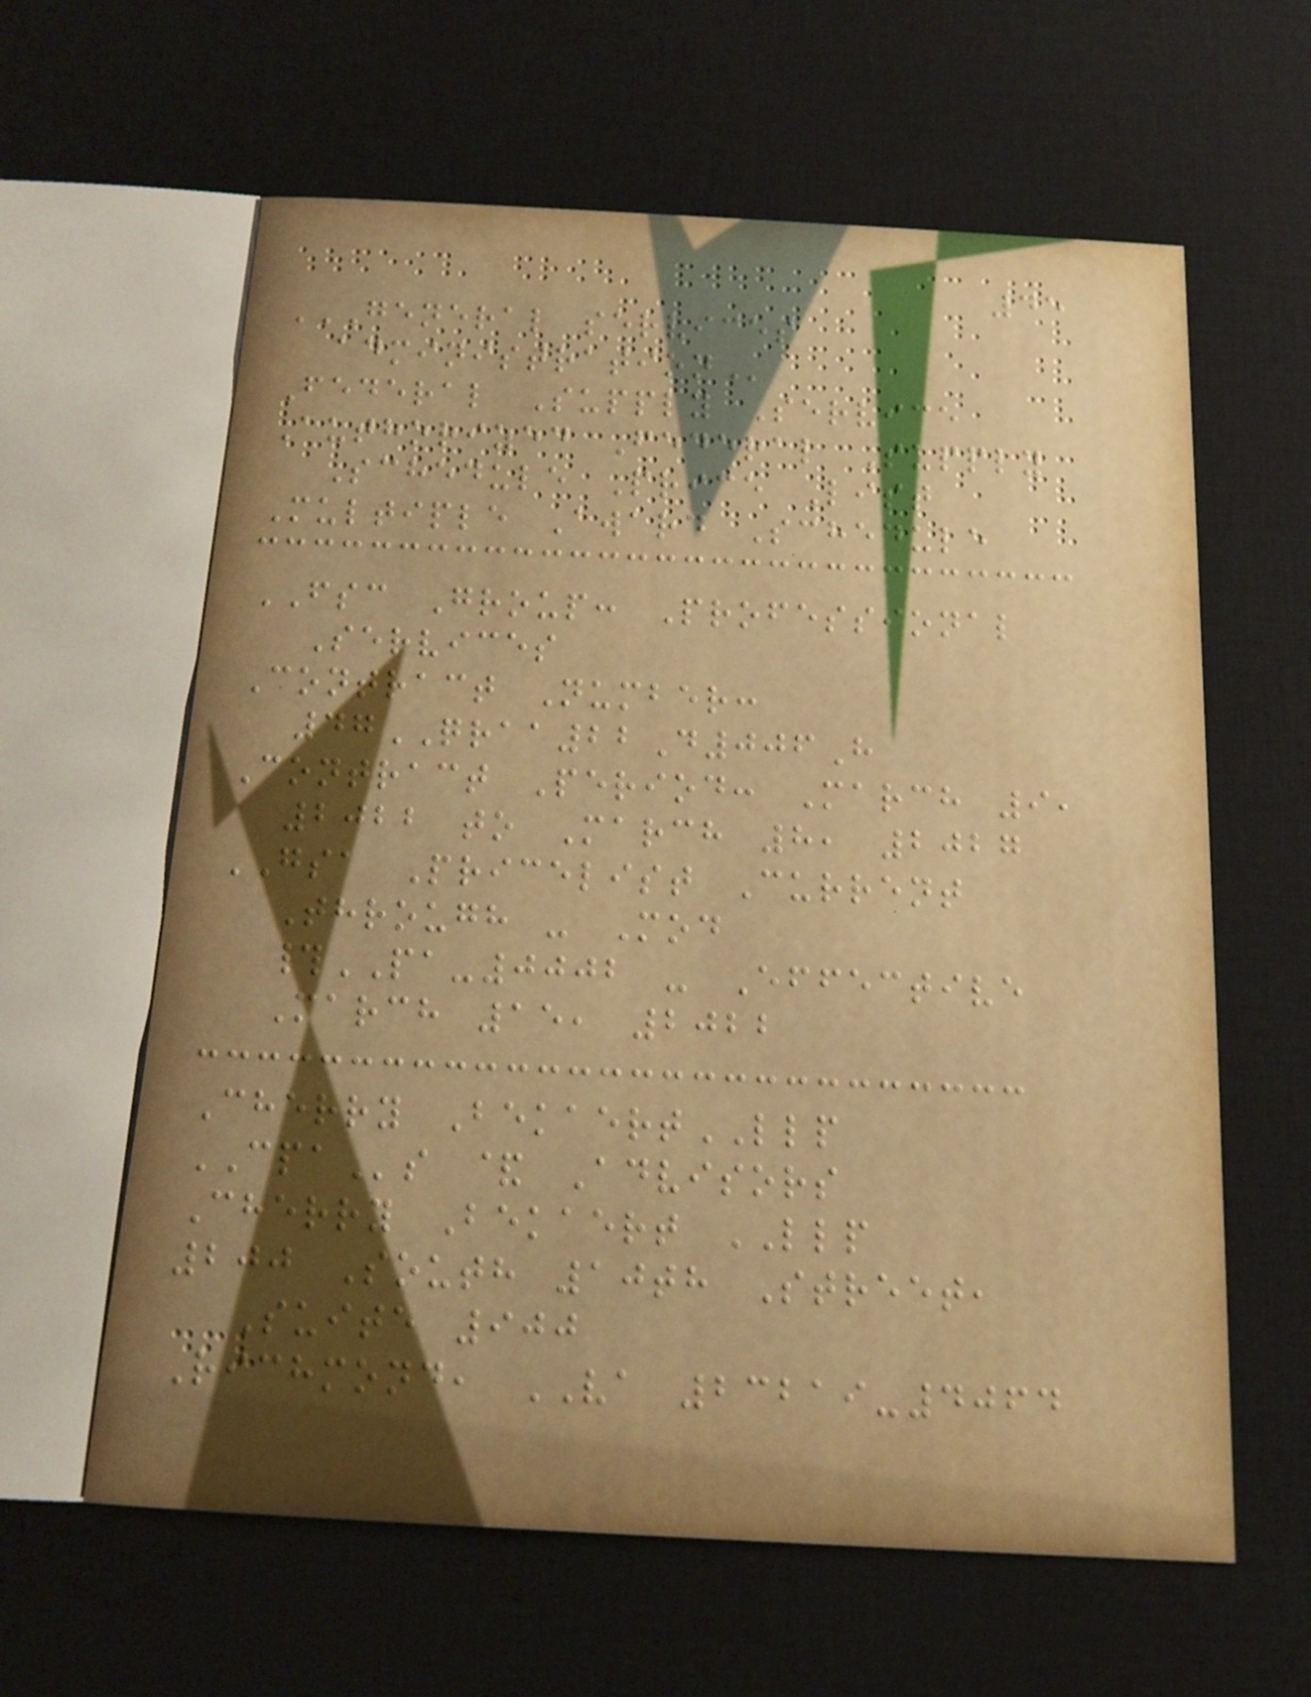45
GENERAL SERVICES
ADMINISTRATION
Federal Supply Service
Authorized Federal Supply
Schedule Price List
Multiple Award Schedule
FSC Group: Professional
Services
Contract Number:
47QRAA22D006H
Contract Period: March 9,
2022 to March 8, 2027
GSA Pricelist Current
Through - Mod
#PA-0002 - Effective
March 15, 2022
Cherry BekaertLLP
CPAs & Advisors
Cherry Bekaert LLP
200 South 10th Street,
Suite 900
Richmond, VA 23219-4064
